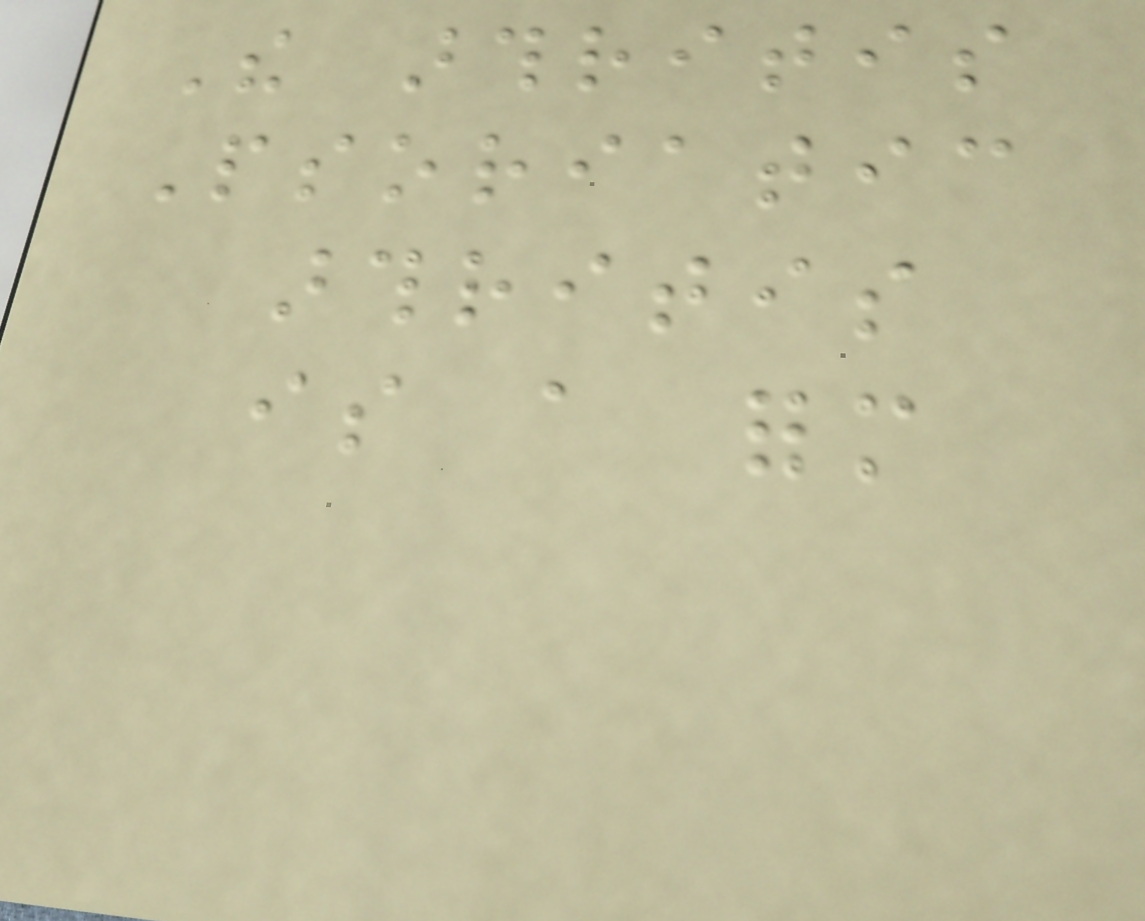The arthritis
Psoriatic
arthritis
is a form
